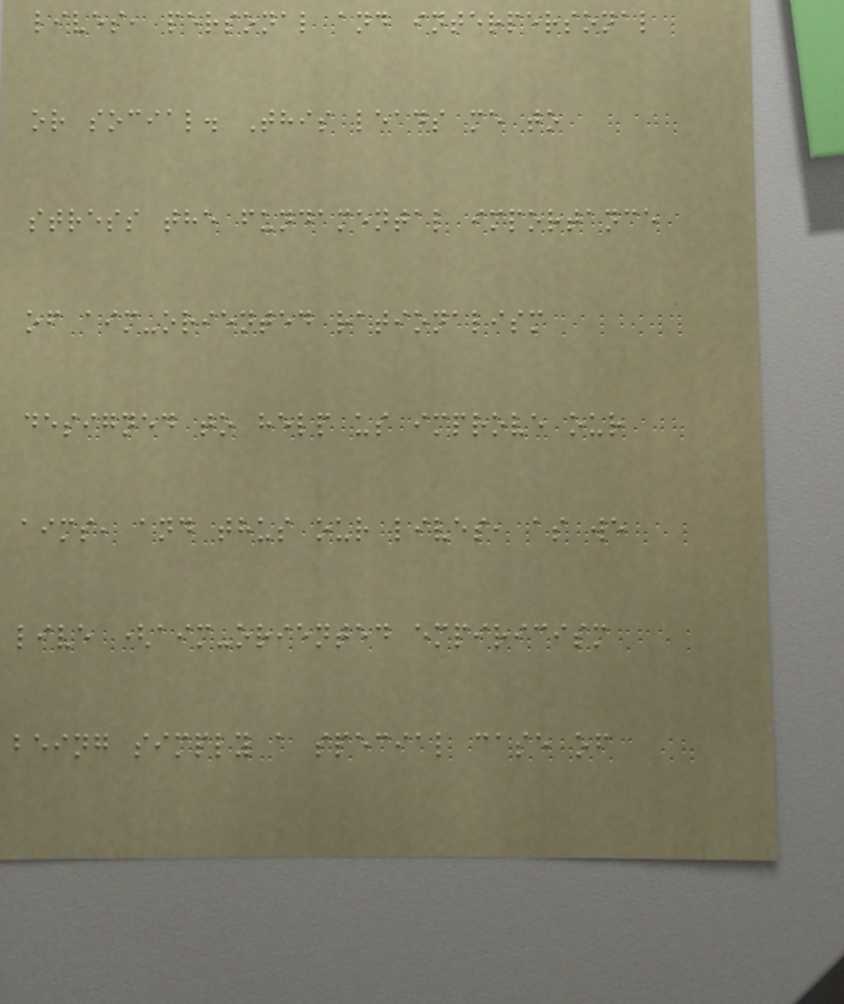lives, personal and interpersonal
or social. This leads me to
stress the fundamental importance
of aim-oriented rationalism
designed to help us improve our
aims, and thus our lives, as we
live (aim-oriented empiricism
being simply a special case of
